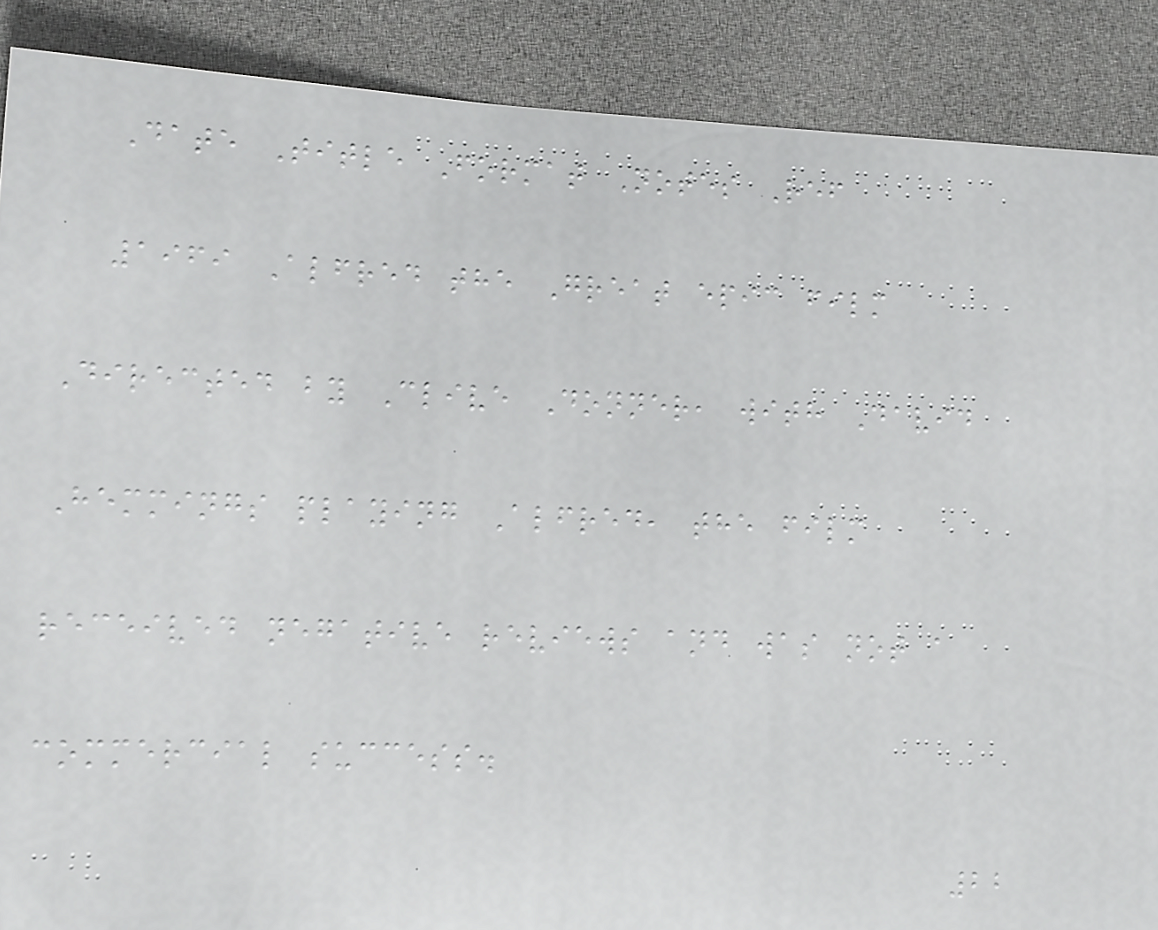Date Title Format Notes Ref
1969 Alfred the Great epic film
Directed by Clive Donner, with David
Hemmings playing Alfred, the film
received negative reviews and was not a
commercial success.
22
